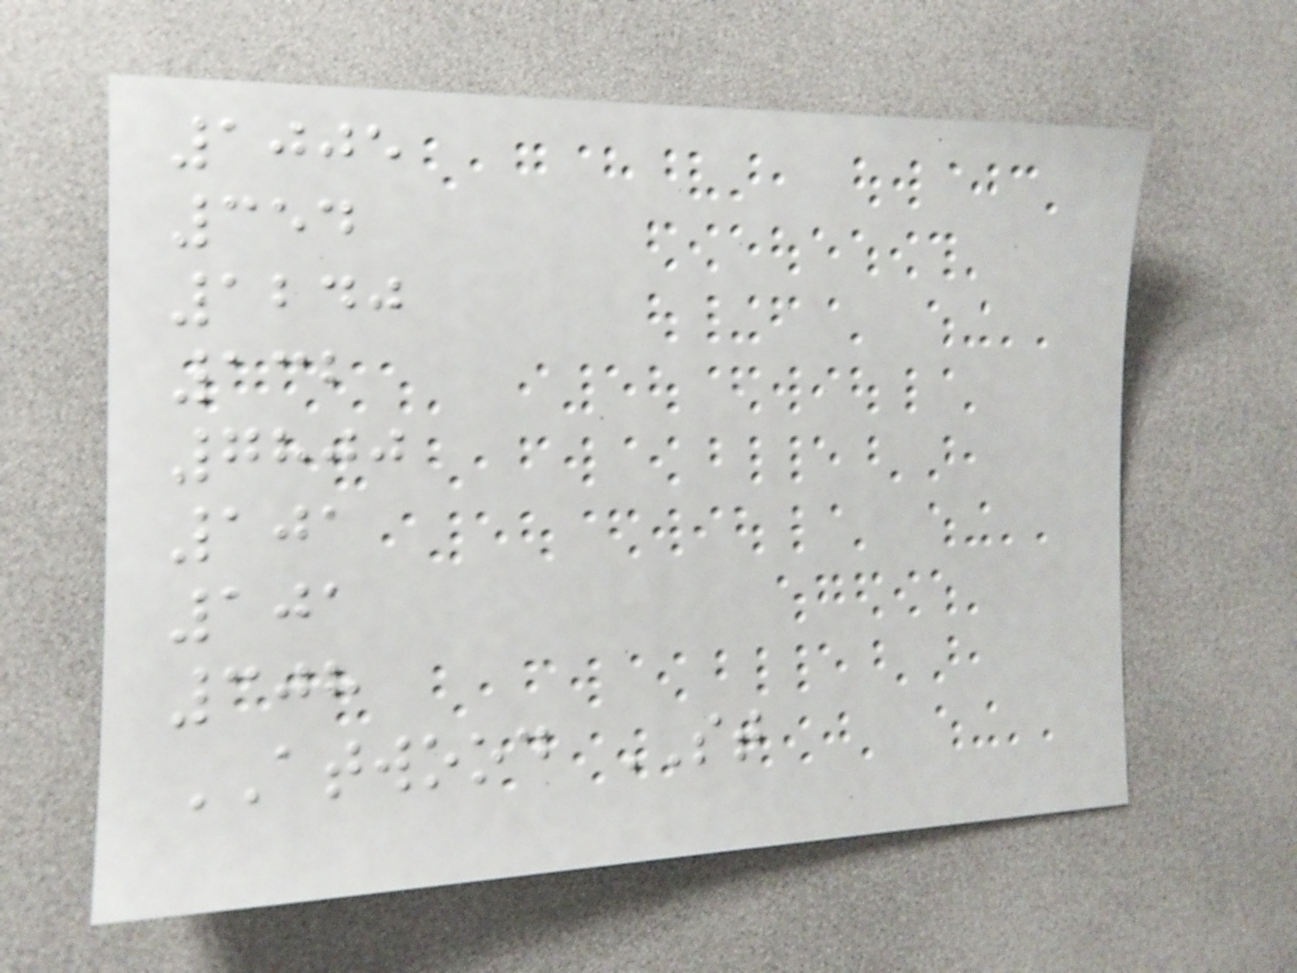1005
354
1240
132
7800
101
101
308
ATWOOD ST
